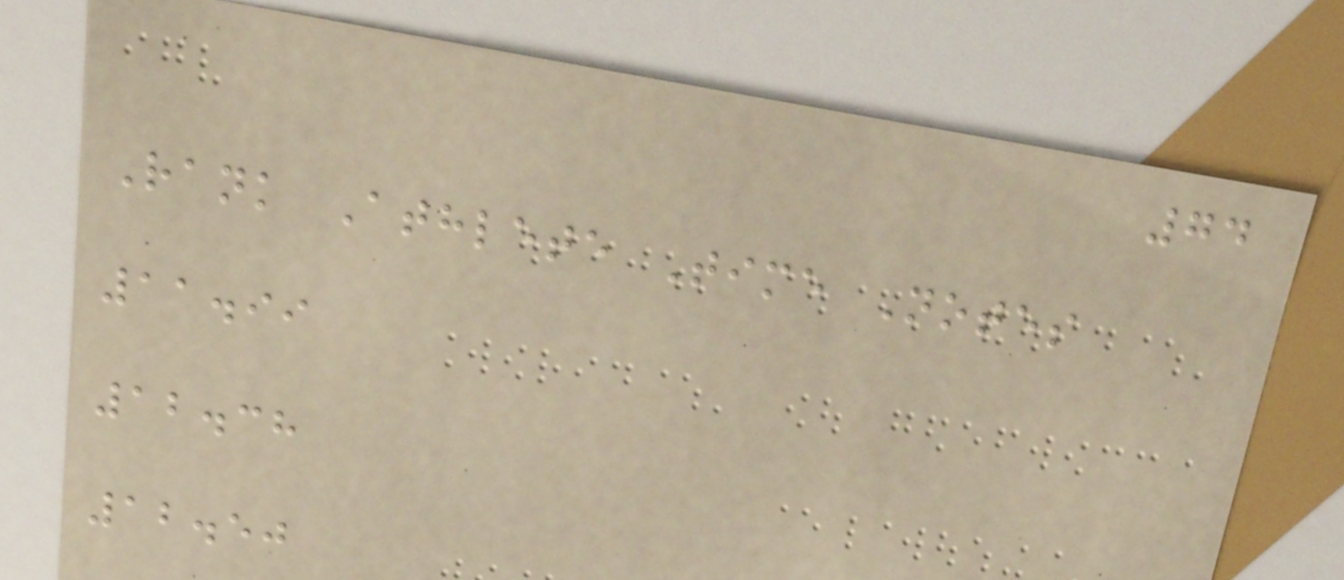74
Rank Athlete Time Notes
11.99
12.38
12.50
